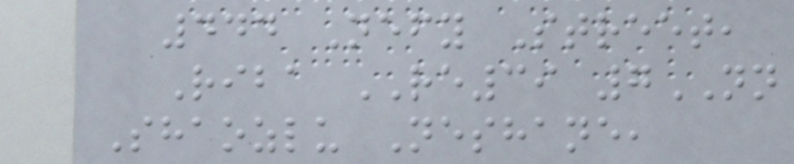444 Nefy Street,
Riba RE39 7NN
Shaozlu Neshane,
